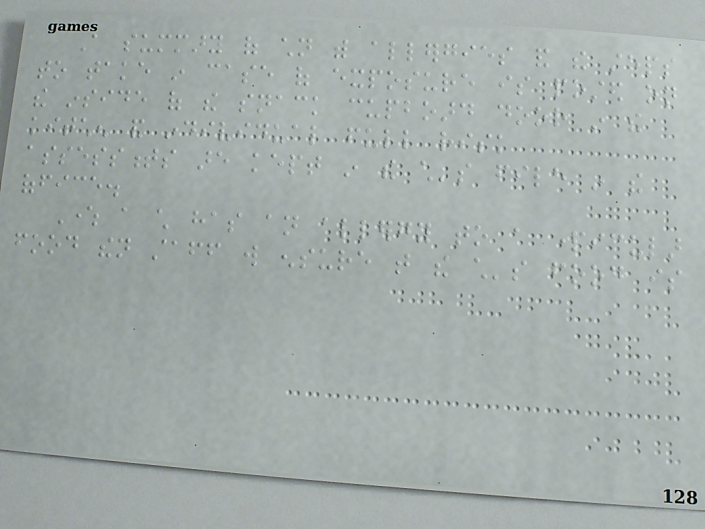A summary of children with allergies and the steps
to take in case of exposure is posted on
the inside of the snack cupboard door in the
kitchen and individual full risk
assessments are kept in the child's file in the
office.
Where a child has an allergy to a particular
food then staff will ensure that the child's food is
